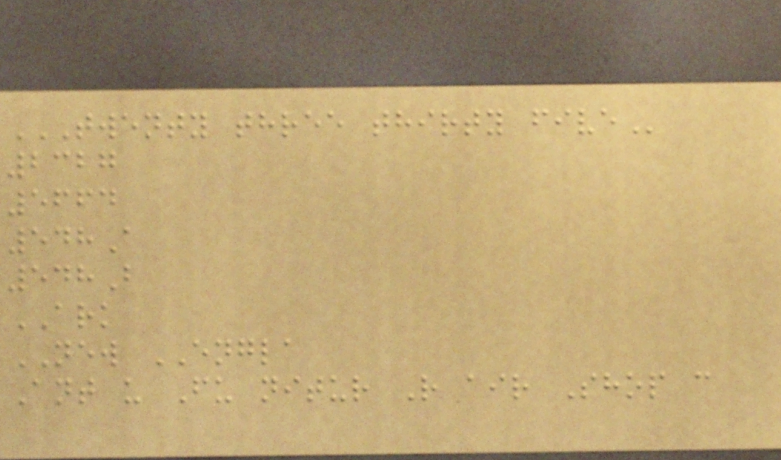TWENTY THREE THIRTY FIVE
2327
5664
548A
548B
ARK
NEW ENGLA
Ant u Fu nitur R air Shop c
